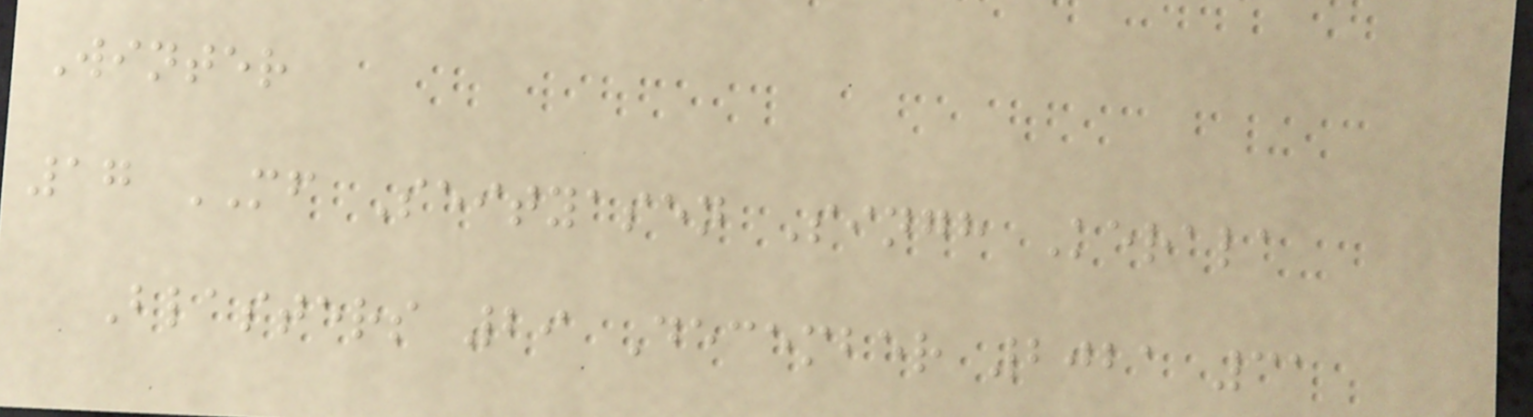Winter
17 MF Seityasen Singh Kerala
Blasters 29 December 2021 31
